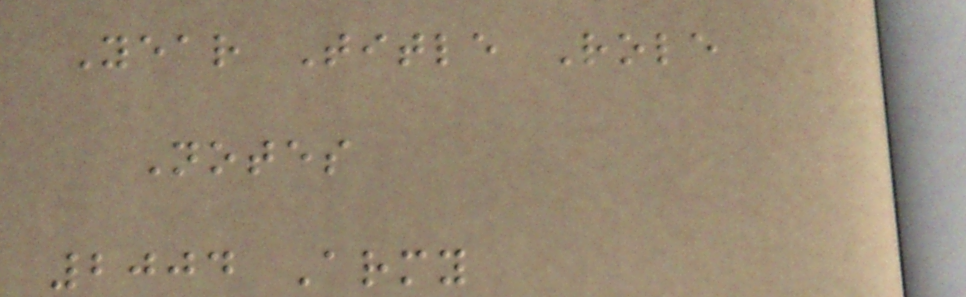Year Title Role
Notes
2004 Army
